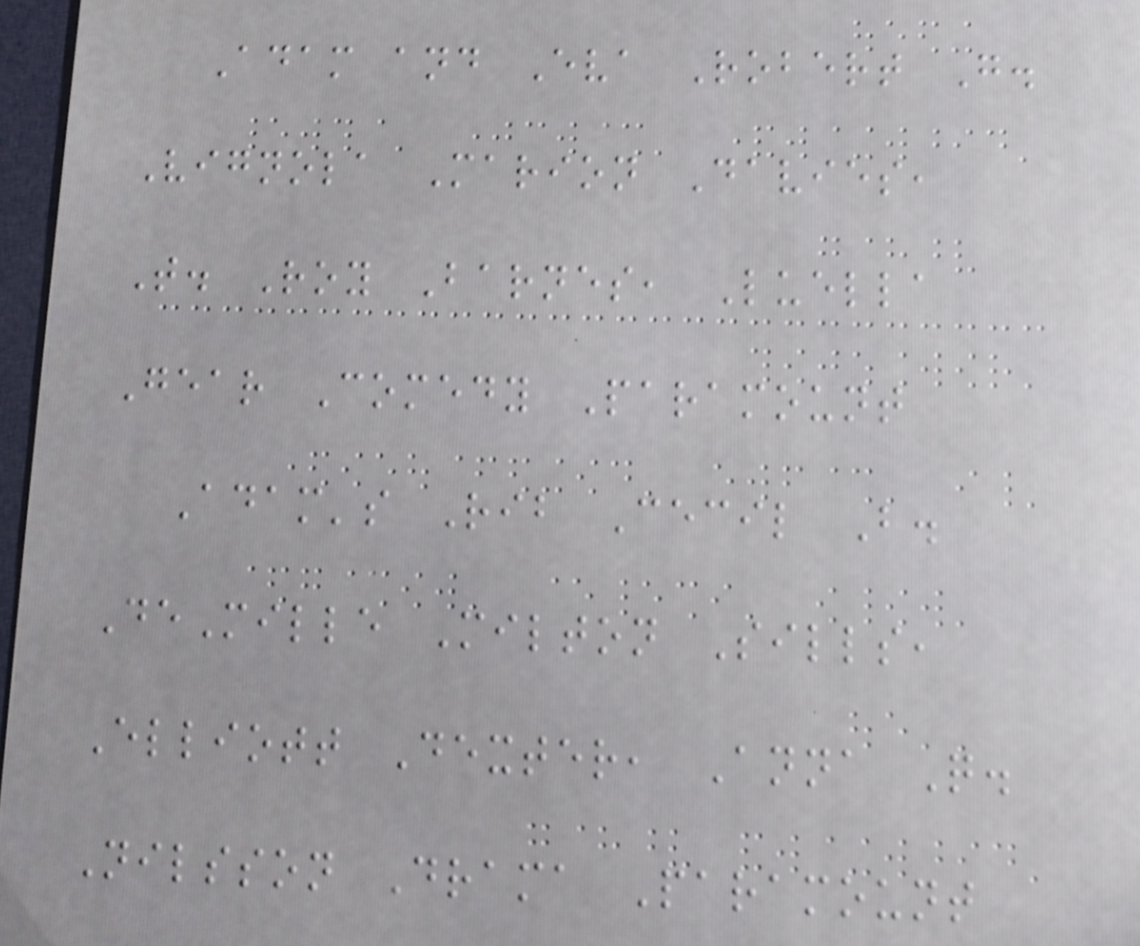Adam and Eva Robert G.
Vignola Marion Davies,
T. Roy Barnes, Luella
Gear Comedy Paramount
Adam's Rib Cecil B.
DeMille Milton Sills,
Elliott Dexter, Anna Q.
Nilsson Drama Paramount
